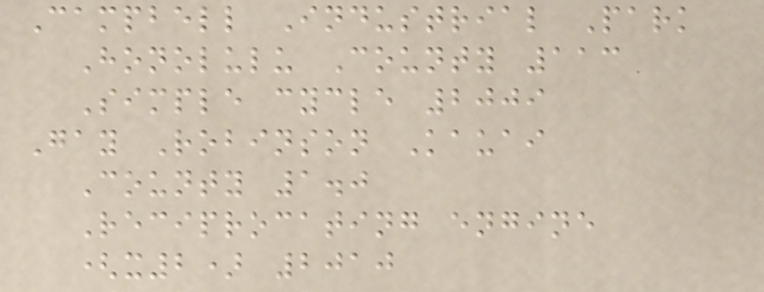Campbell Industrial Park
Honolulu County 113
Simple cycle 2009
Gay Robinson Kauai
County 1.0
Reciprocating engine
(x2) 2010
